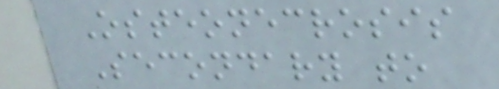Osteonecrosis
Secondary to
